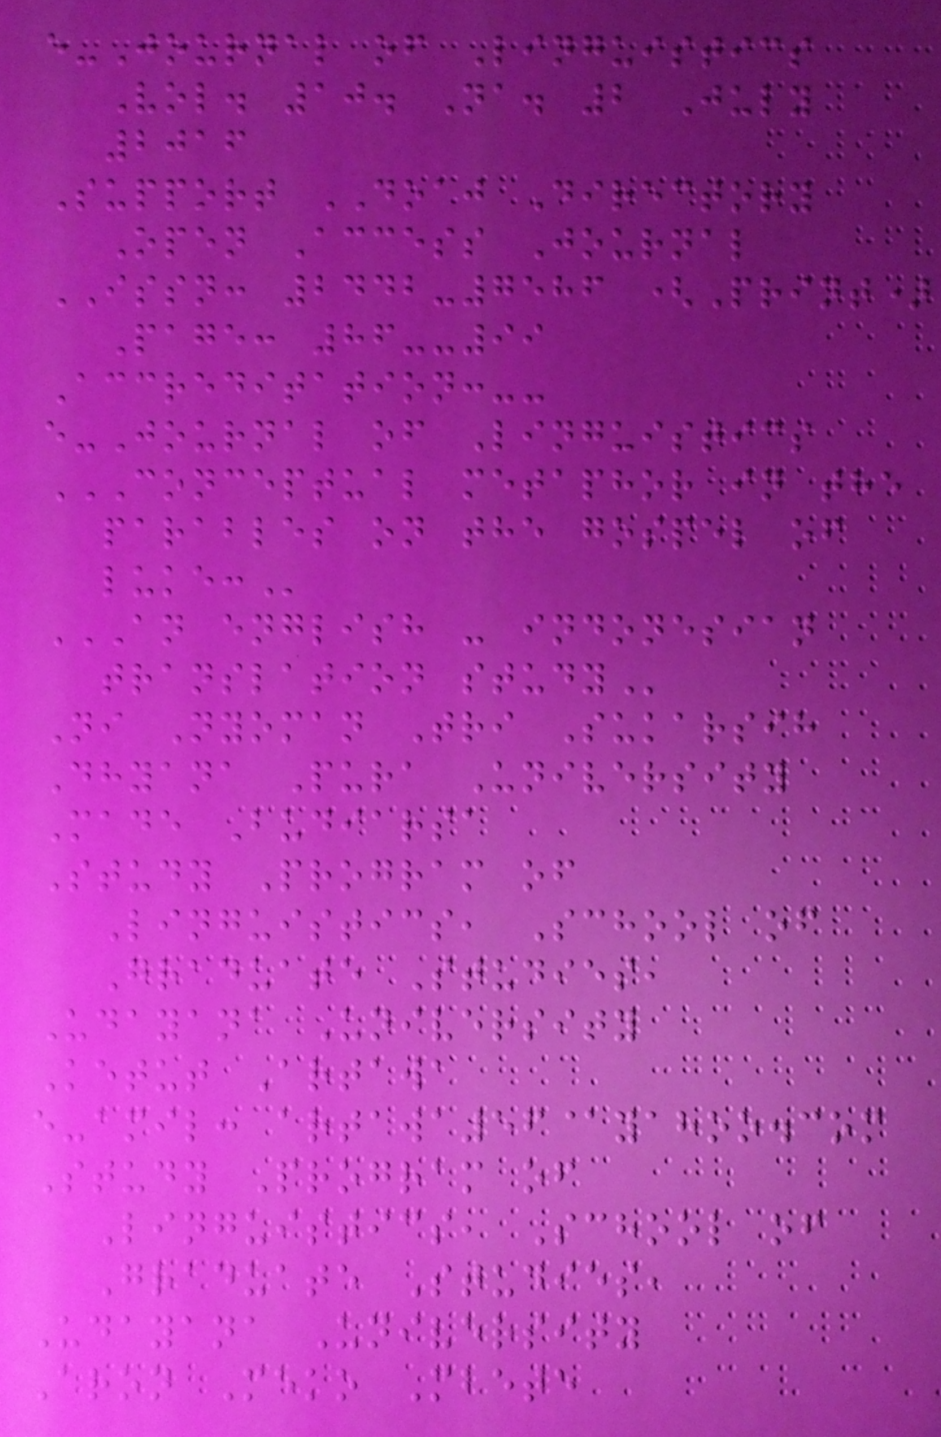e-Journal of Linguistics
Vol. 10. Na. 2 July
2016
Support DOAJ Directory
Open Access Journal
ISSN: 2442-7586 (Print)
Page: 86--99
Accreditation:--
e-Journal of Linguistics
CONCEPTUAL METAPHOR IN THE
PARABLES ON THE GOSPEL OF
LUKE:
AN ENGLISH - INDONESIAN
TRANSLATION STUDY
Ni Nyoman Tri Sukarsih
Dhyana Pura University
Made Budiarsa
Study Program of
Linguistics, School of
Graduate Studies,
Udayana University
Ketut Artawa
e-amil: artawa56@yahoo.com
Study Program of
Linguistics, School of
Graduate Studies,
Udayana University
Aron Meko Mbete
